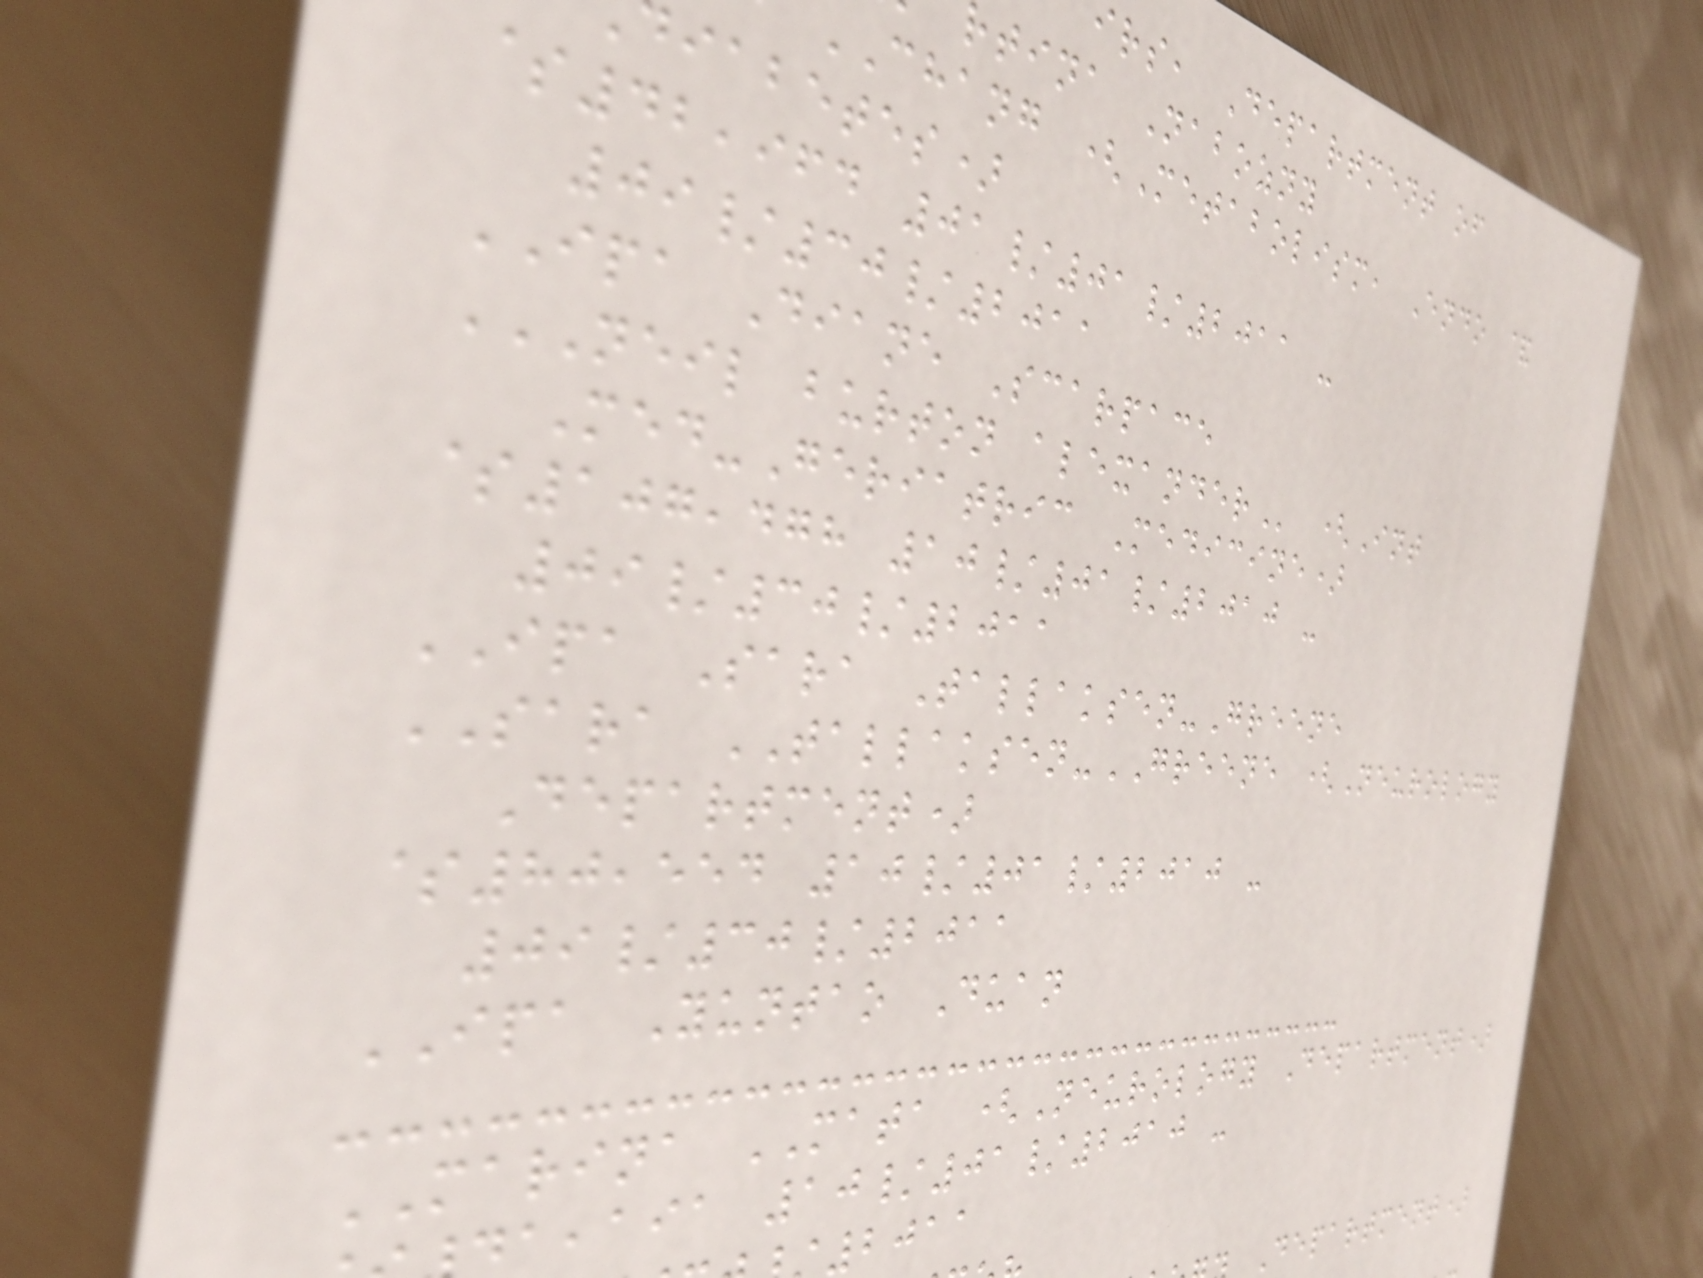irs, Department of
rtina Nabozny
CHANG (Metabolism, Endo &
iabetes)
$42,964 01/01/2011 -
09/30/2011
IPA Diane Scarpace
NEIL BURTON ALEXANDER (Int
Med-Geriatric Medicine)
$107,478 10/01/2010 -
09/30/2011
IPA Sara Tallaksen-Greene
SARA TALLAKSEN-GREENE (Neurology
Department)
$80,554 10/01/2010 -
09/30/2011
IPA Yuntao Duan
MARINA MATA (Neurology Department)
,aia 10/01/2010 -
2011
Department)
